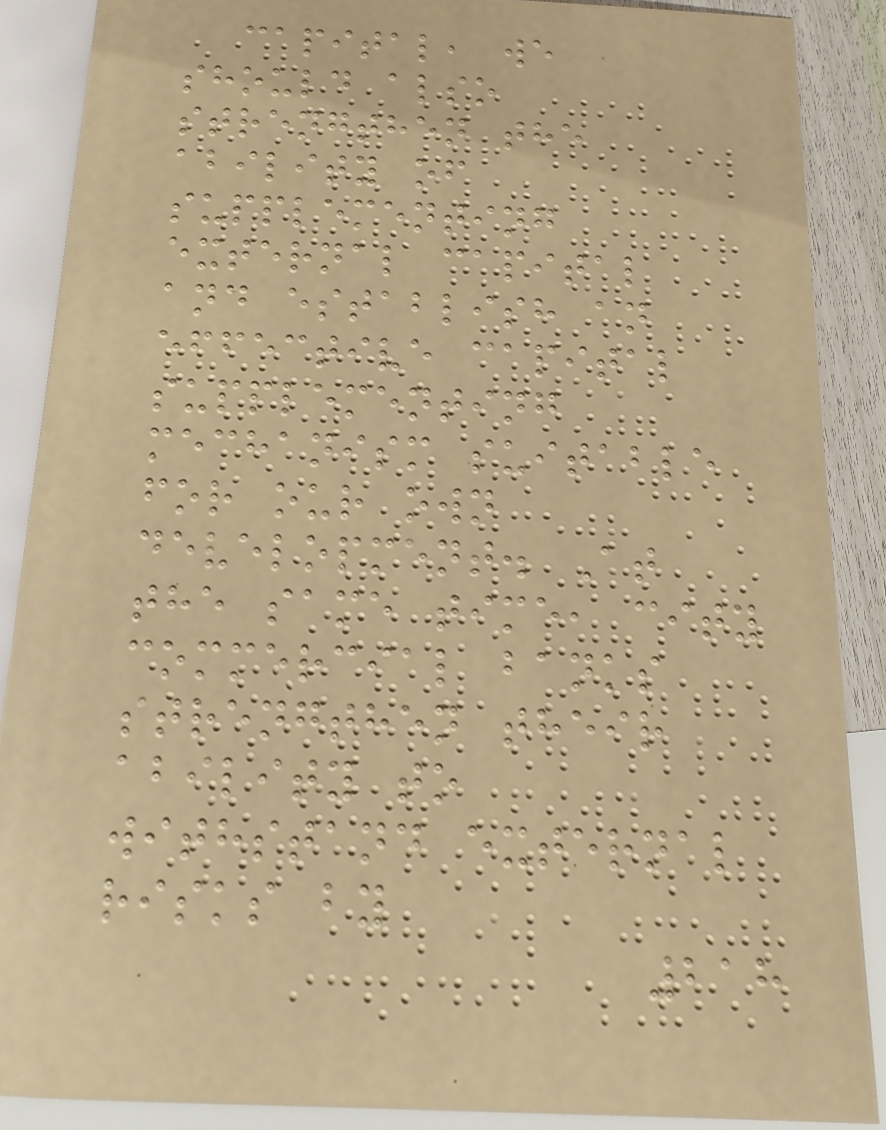capital, we
should also
strengthen the
ability of
supplementing
external capital
and establish an
effective capital
supplementing
mechanism suitable
for our own
development. At
the same time, city
commercial banks
strengthen their
ability to
withstand external
risks by
218
